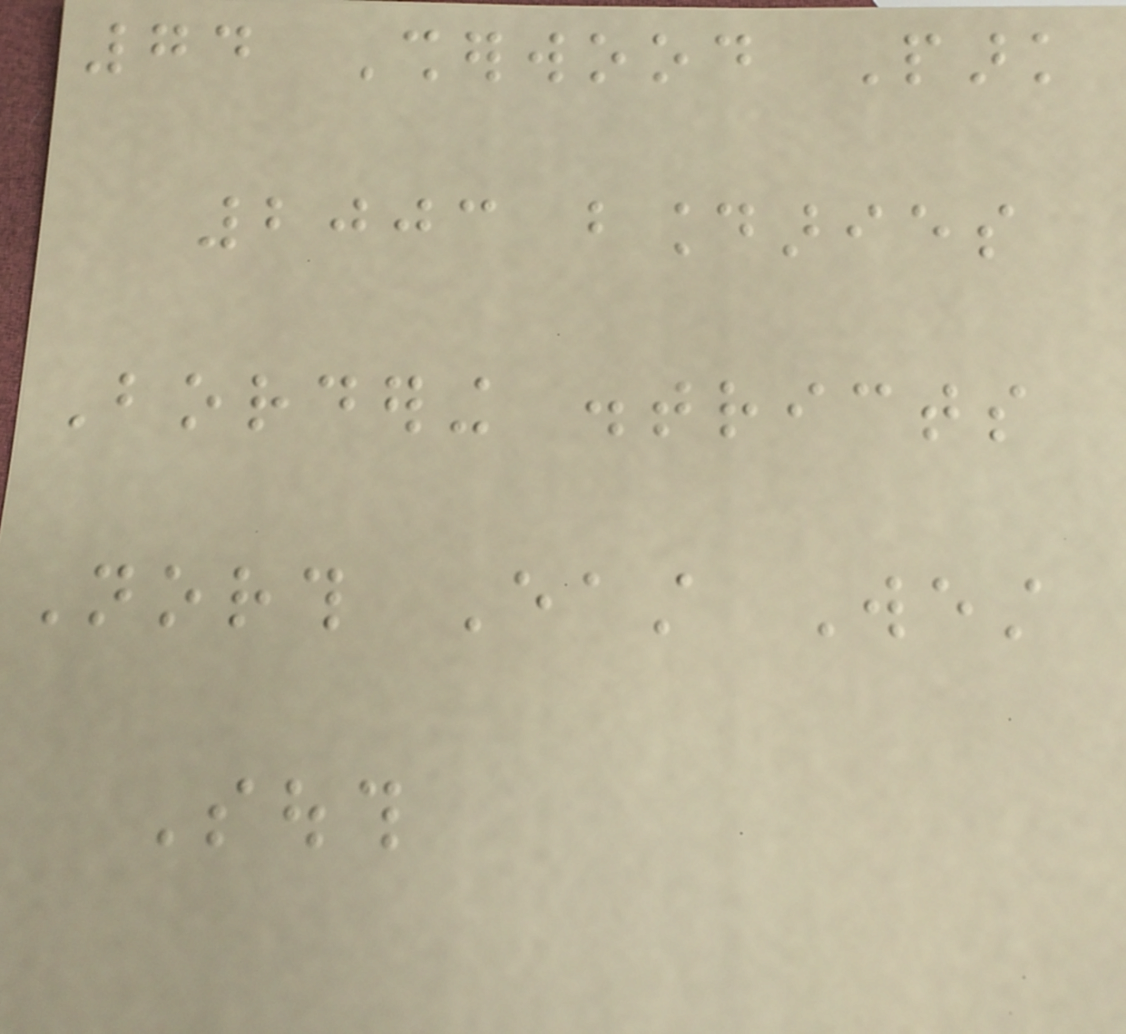74 Sherwood Park
2003 boundaries
Bordering districts
North East West
South
